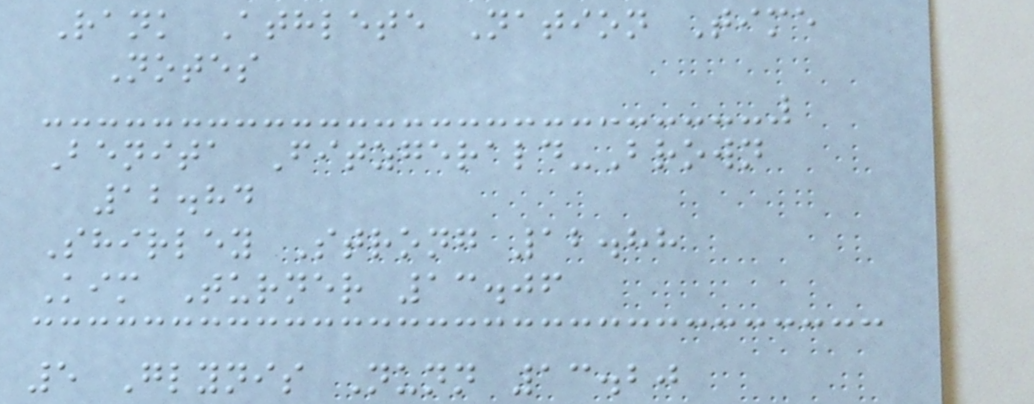Rank Athlete Nation Time
Notes
Benita Fitzgerald-Brown
12.84
Shirley Strong 12.88
Kim Turner 13.06
5 Glynis Nunn 13.20
